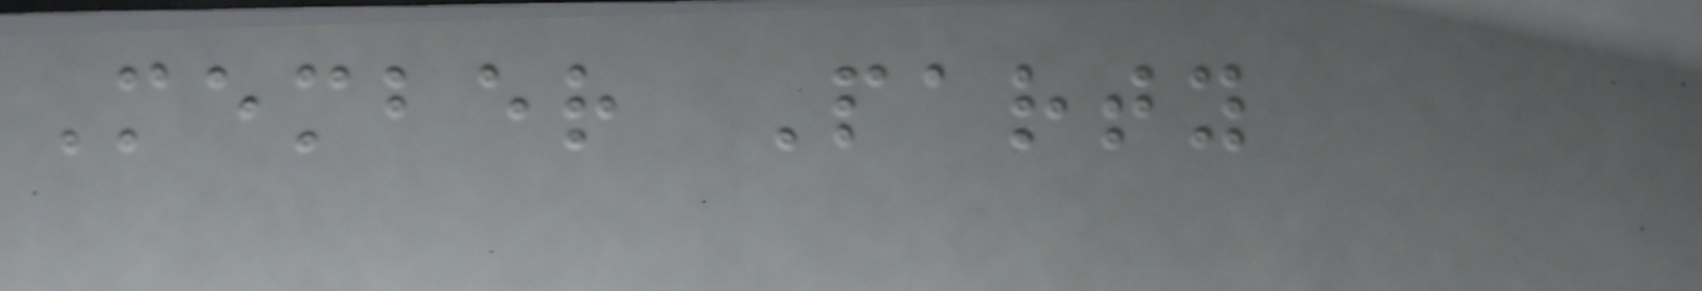Member Party
